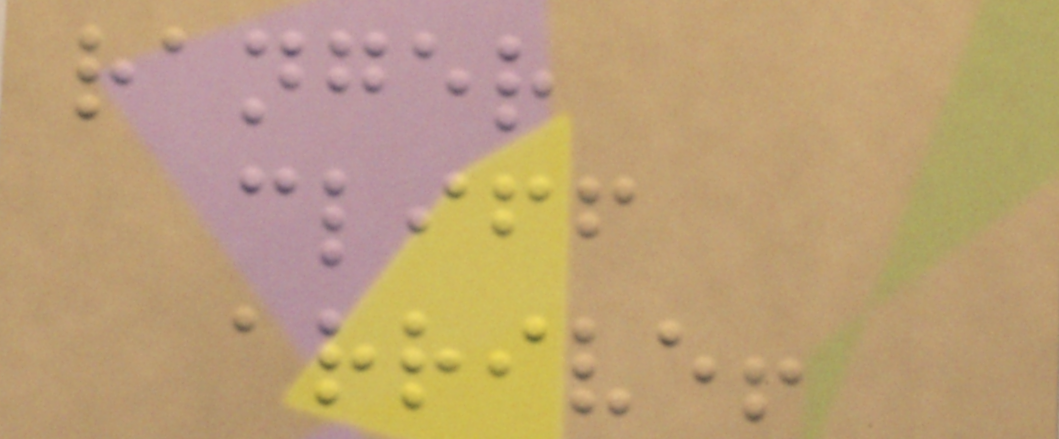ranger
cliff
arrive!
